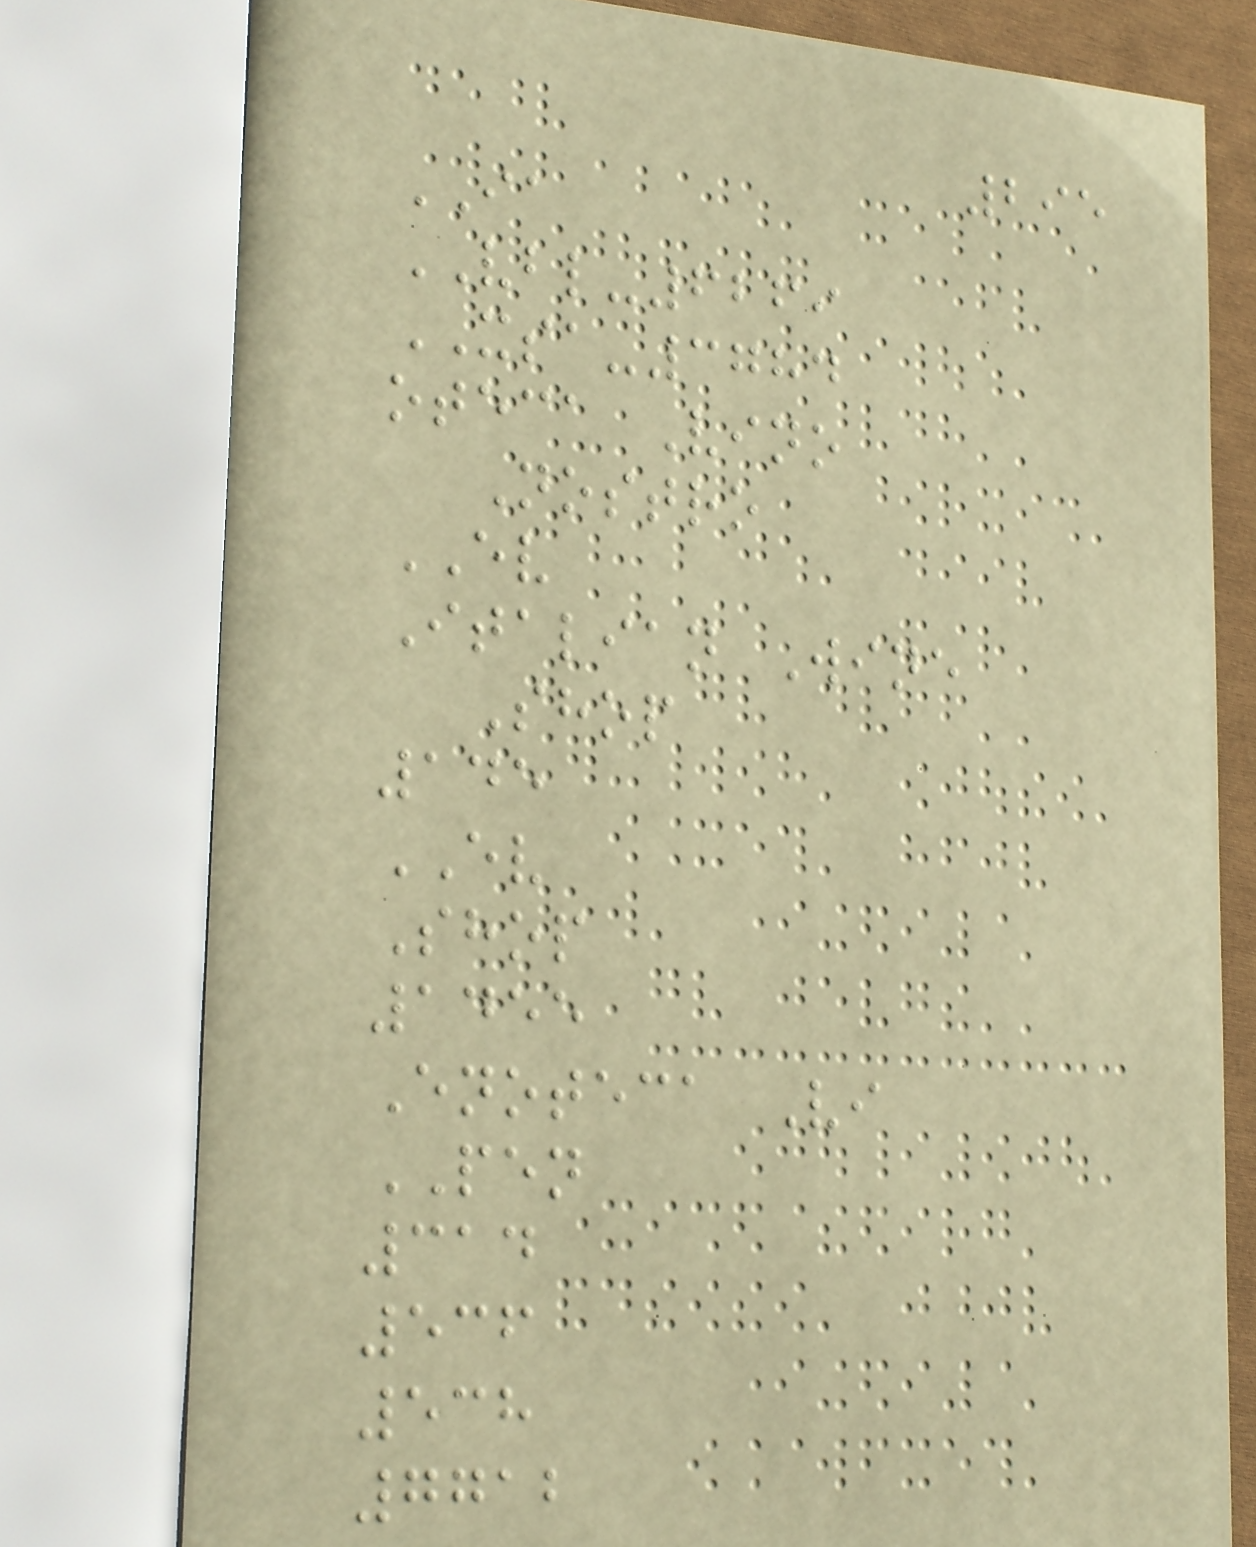295
IA
VBL-6269
XSA-3784
oteca Vino
Nostro
EV
Italian Wine
Shop
145
EV
Shop
1455
Enoteca Vi
PEN
314
536
538
7712
